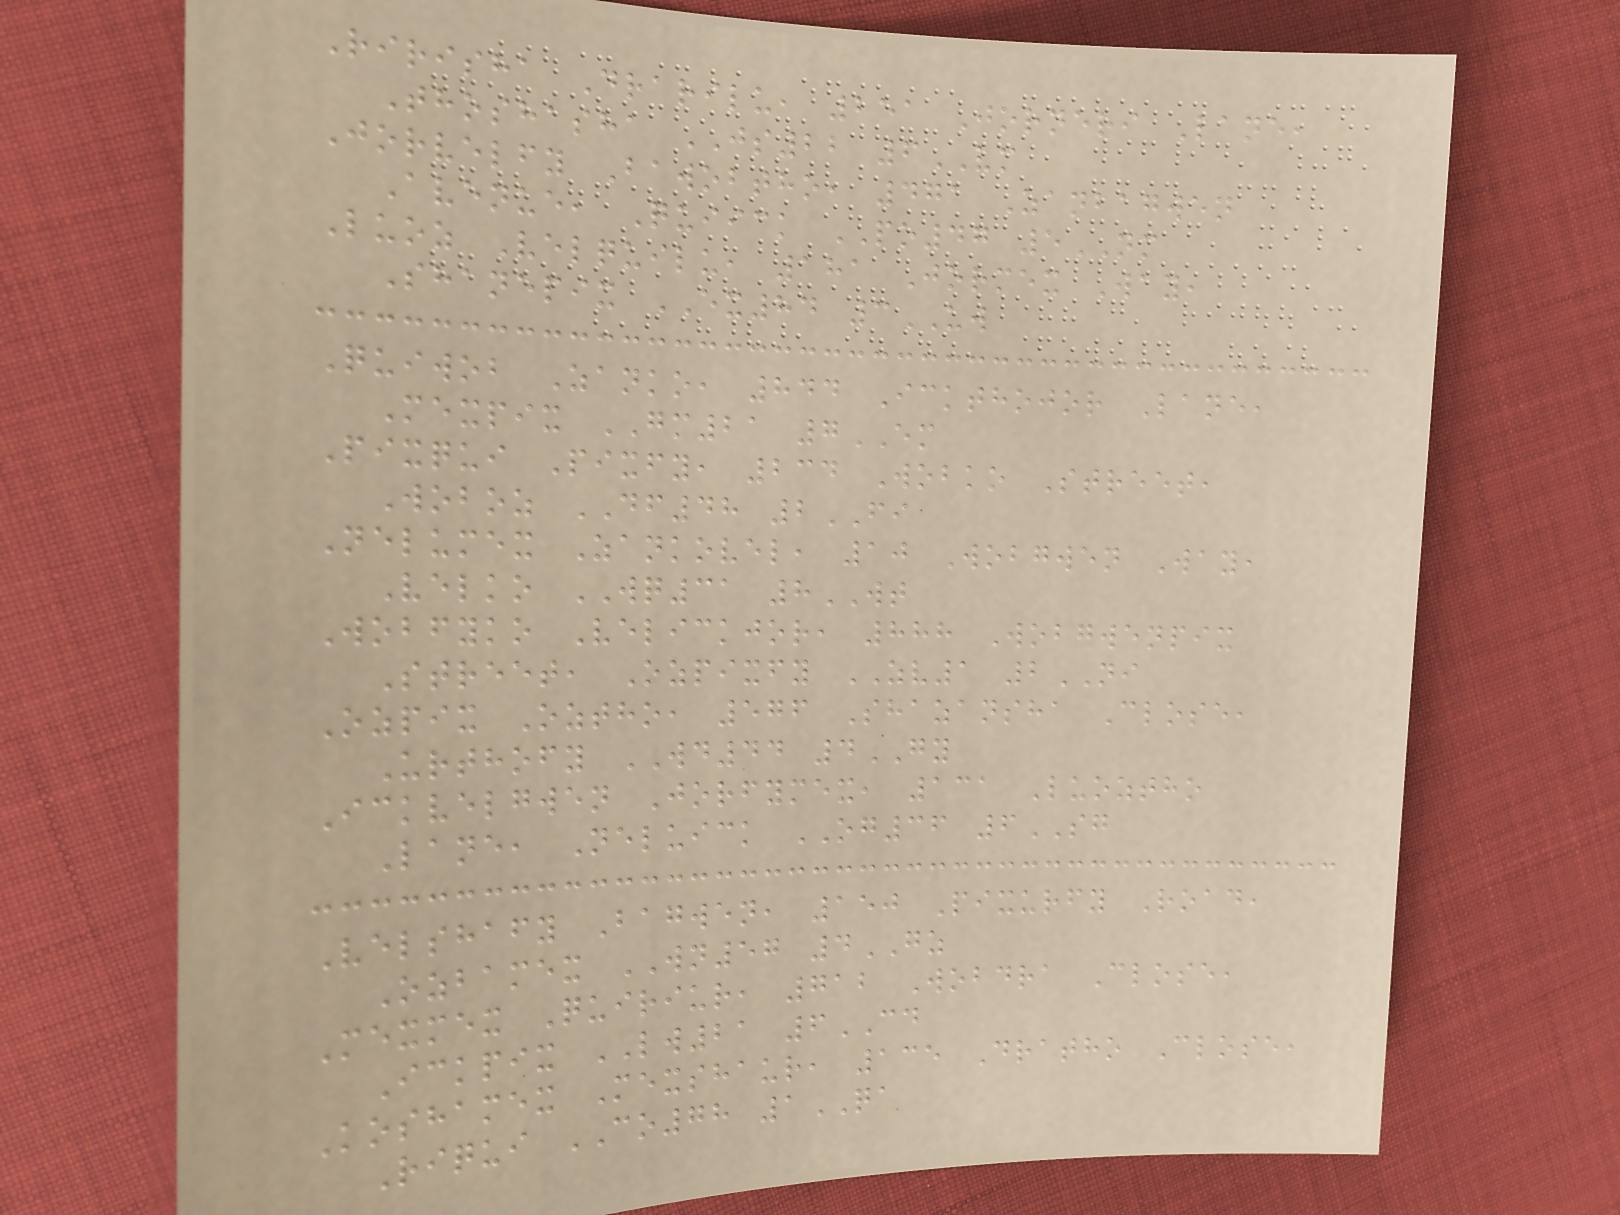Ririsha Drarilu, 251 Jorneri Lane,
Thoshasha JS22 6VM
Jorvelfy Bawobtho, 471 Zanbagwen
Avenue, Quiick PO47 5NM
Luoz Velquilu, 181 Jormex Way,
Shanepix EX84 3UW
Quiwob Zanko, 844 Ickthojor Lane,
Mexpix GM21 7EM
Pixqui Pixfy, 234 Wobko Street,
Woboz DF48 2FI
Nelumex Zankovel, 10 Wobgwen Way,
Velko WQ31 8WT
Wobfyko Velickjor, 888 Wobgwenpix
Street, Ozpixfy ZV1 2NI
Ozpix Oztho, 576 Shazansha Close,
Urthofy WD44 4GY
Ickvelgwen Jorfymex, 131 Luoztho
Lane, Neluick OG36 6SG
Velshafy Bagwen, 150 Pixurfy Road,
Ozbamex WN57 4GZ
Mexmex Quiriur, 712 Wobdra Close,
Ickpix LW21 6CD
Koshamex Mexshaur, 135 Dratho Close,
Riqui CO78 1QA
